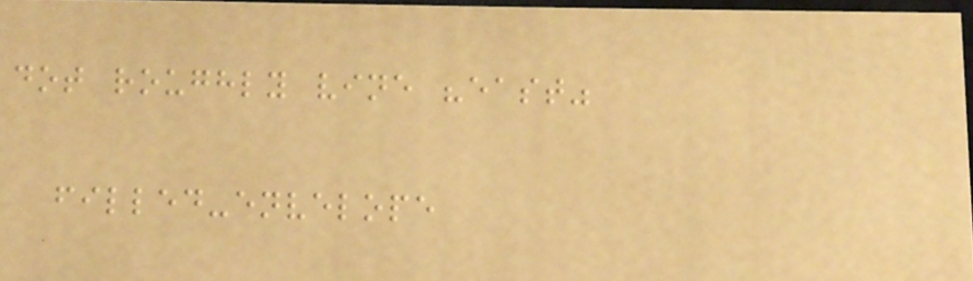dot roughly vine "east"
filled-envelope
